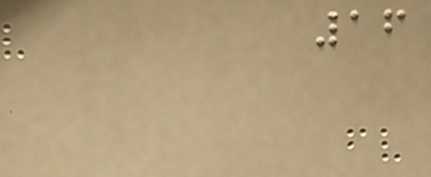16
